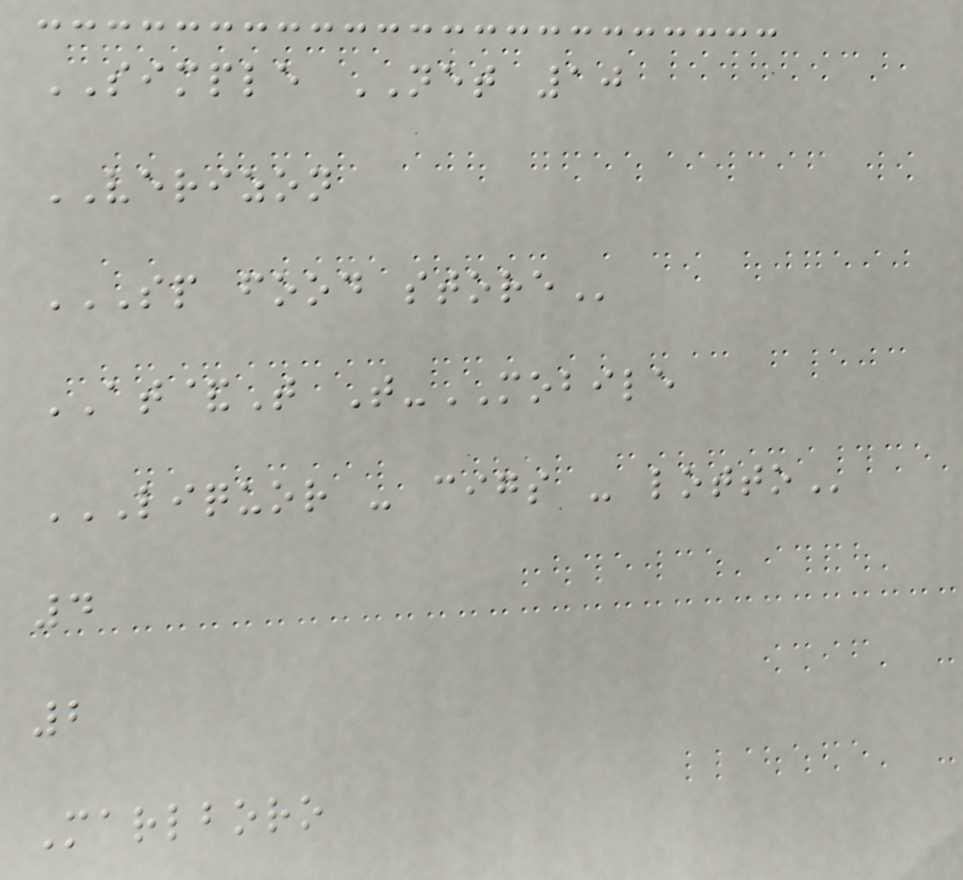SIMPLE NET 10
VERIZON
SP FOOD STORE
AT&T T-MOBILE
LIQUOR - CIGS - LOTTO
4
2
Marlboro
